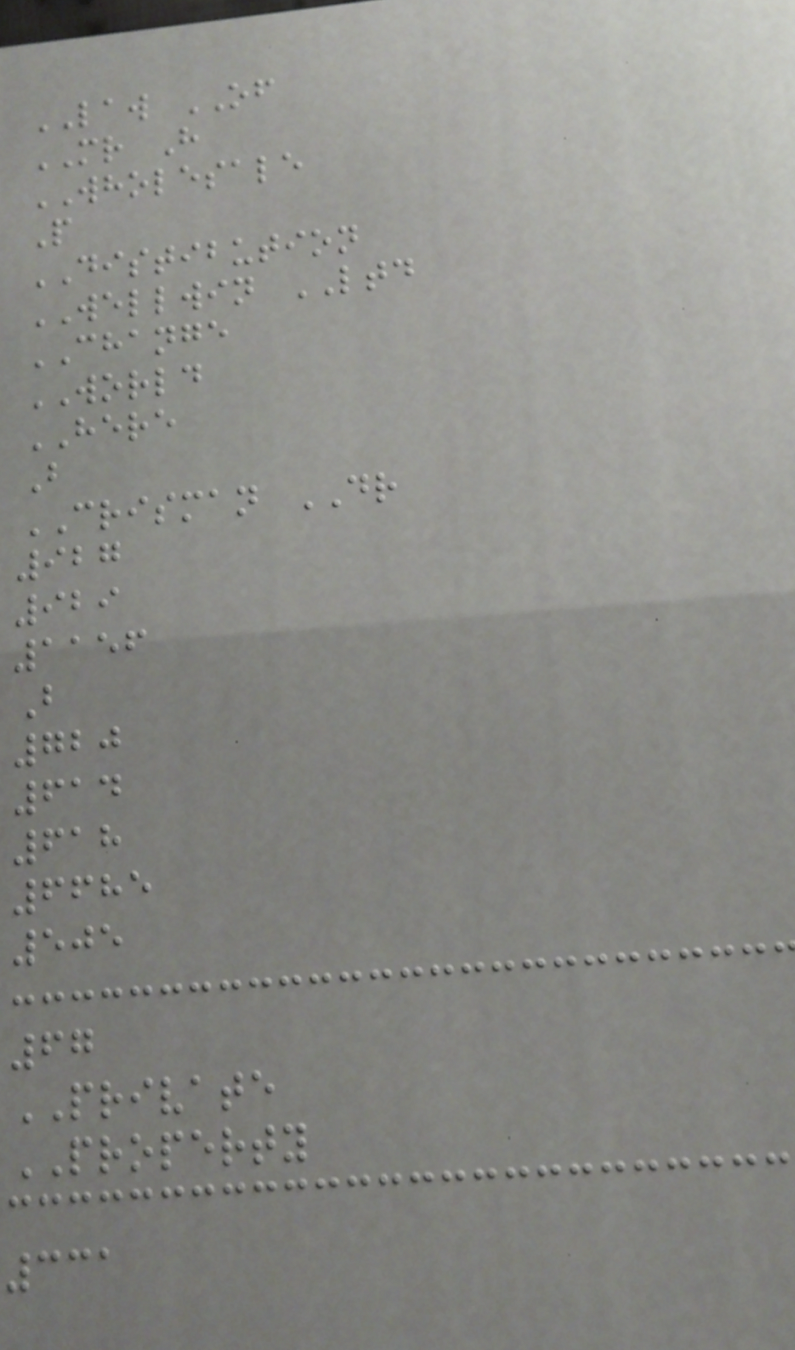LAW OF
MR H
WHOLESALE
P
DISTIBUTION
WELLWIN LTD
CHANGE
WORLD
HERE
B
CRISMAN DR
927
929
1156
B
720
614
618
6685
505
67
PRIVATE
PROPERTY
331
